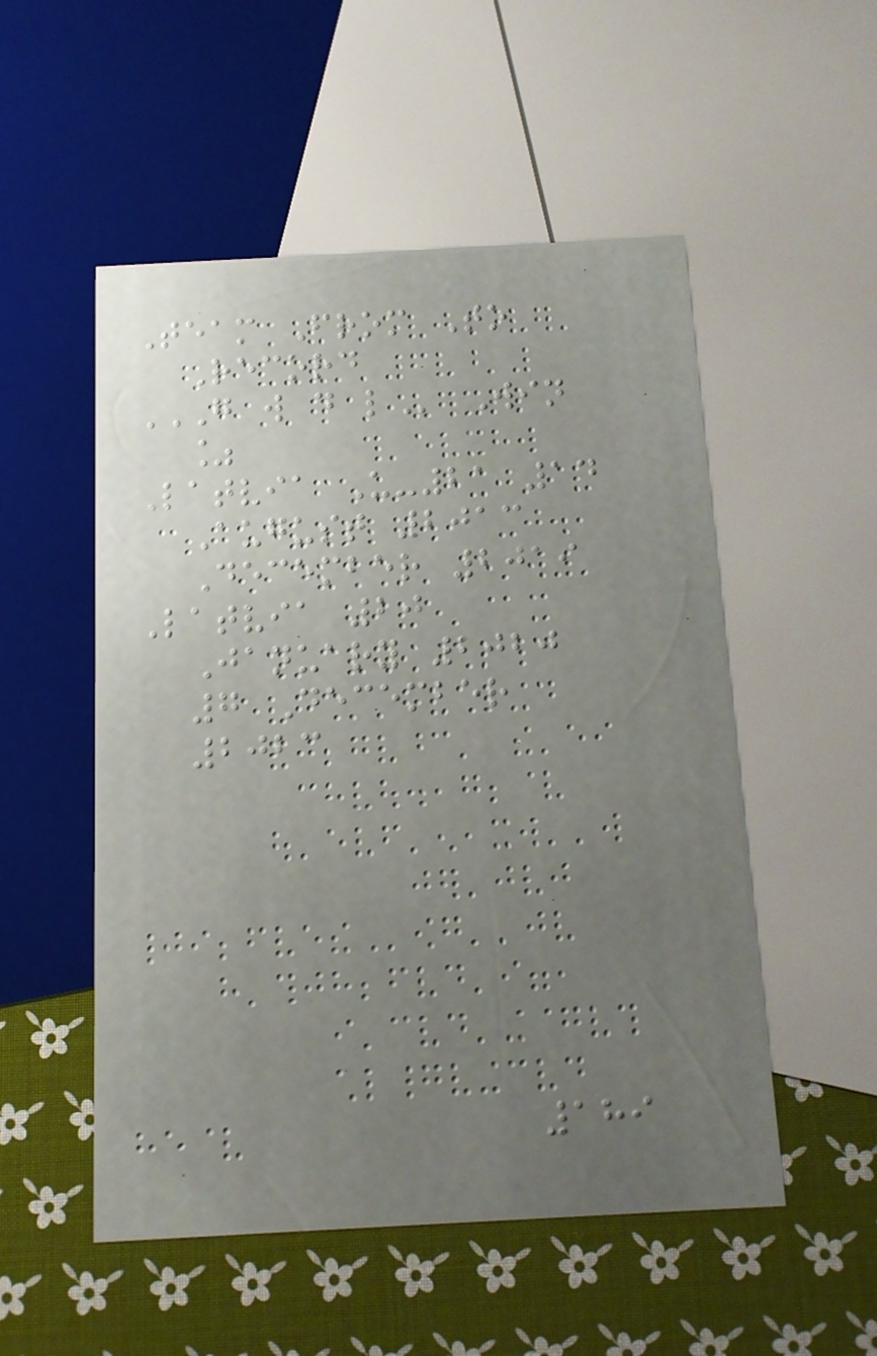Team From To
Record
G W D L Win
%
Latvia U-21 14
August 2013
December 2019
Latvia 20
January 2020
7 December
2023
189
